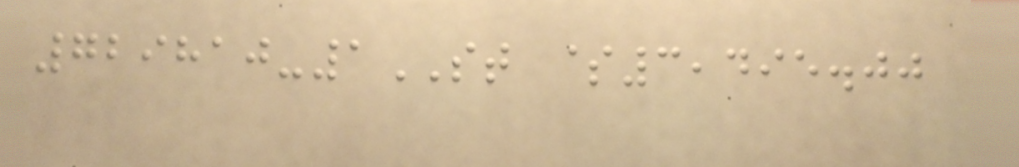729810-1ST $3,495.00
